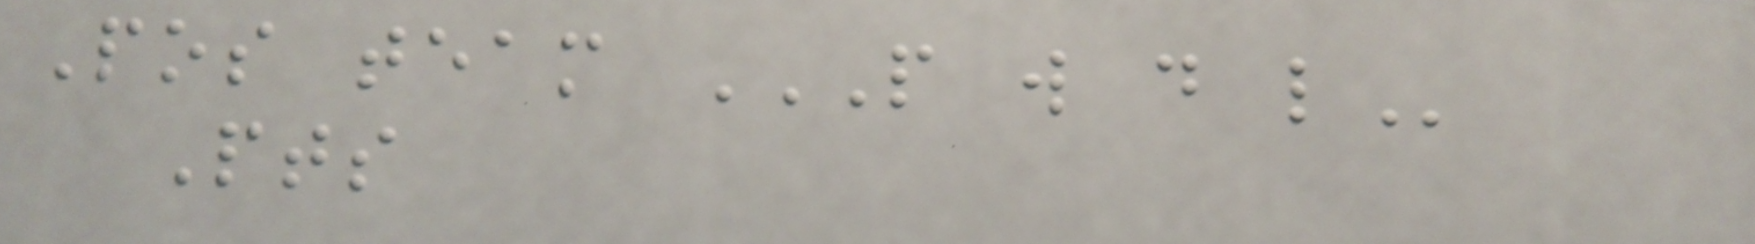Pos team P W D L
Pts
